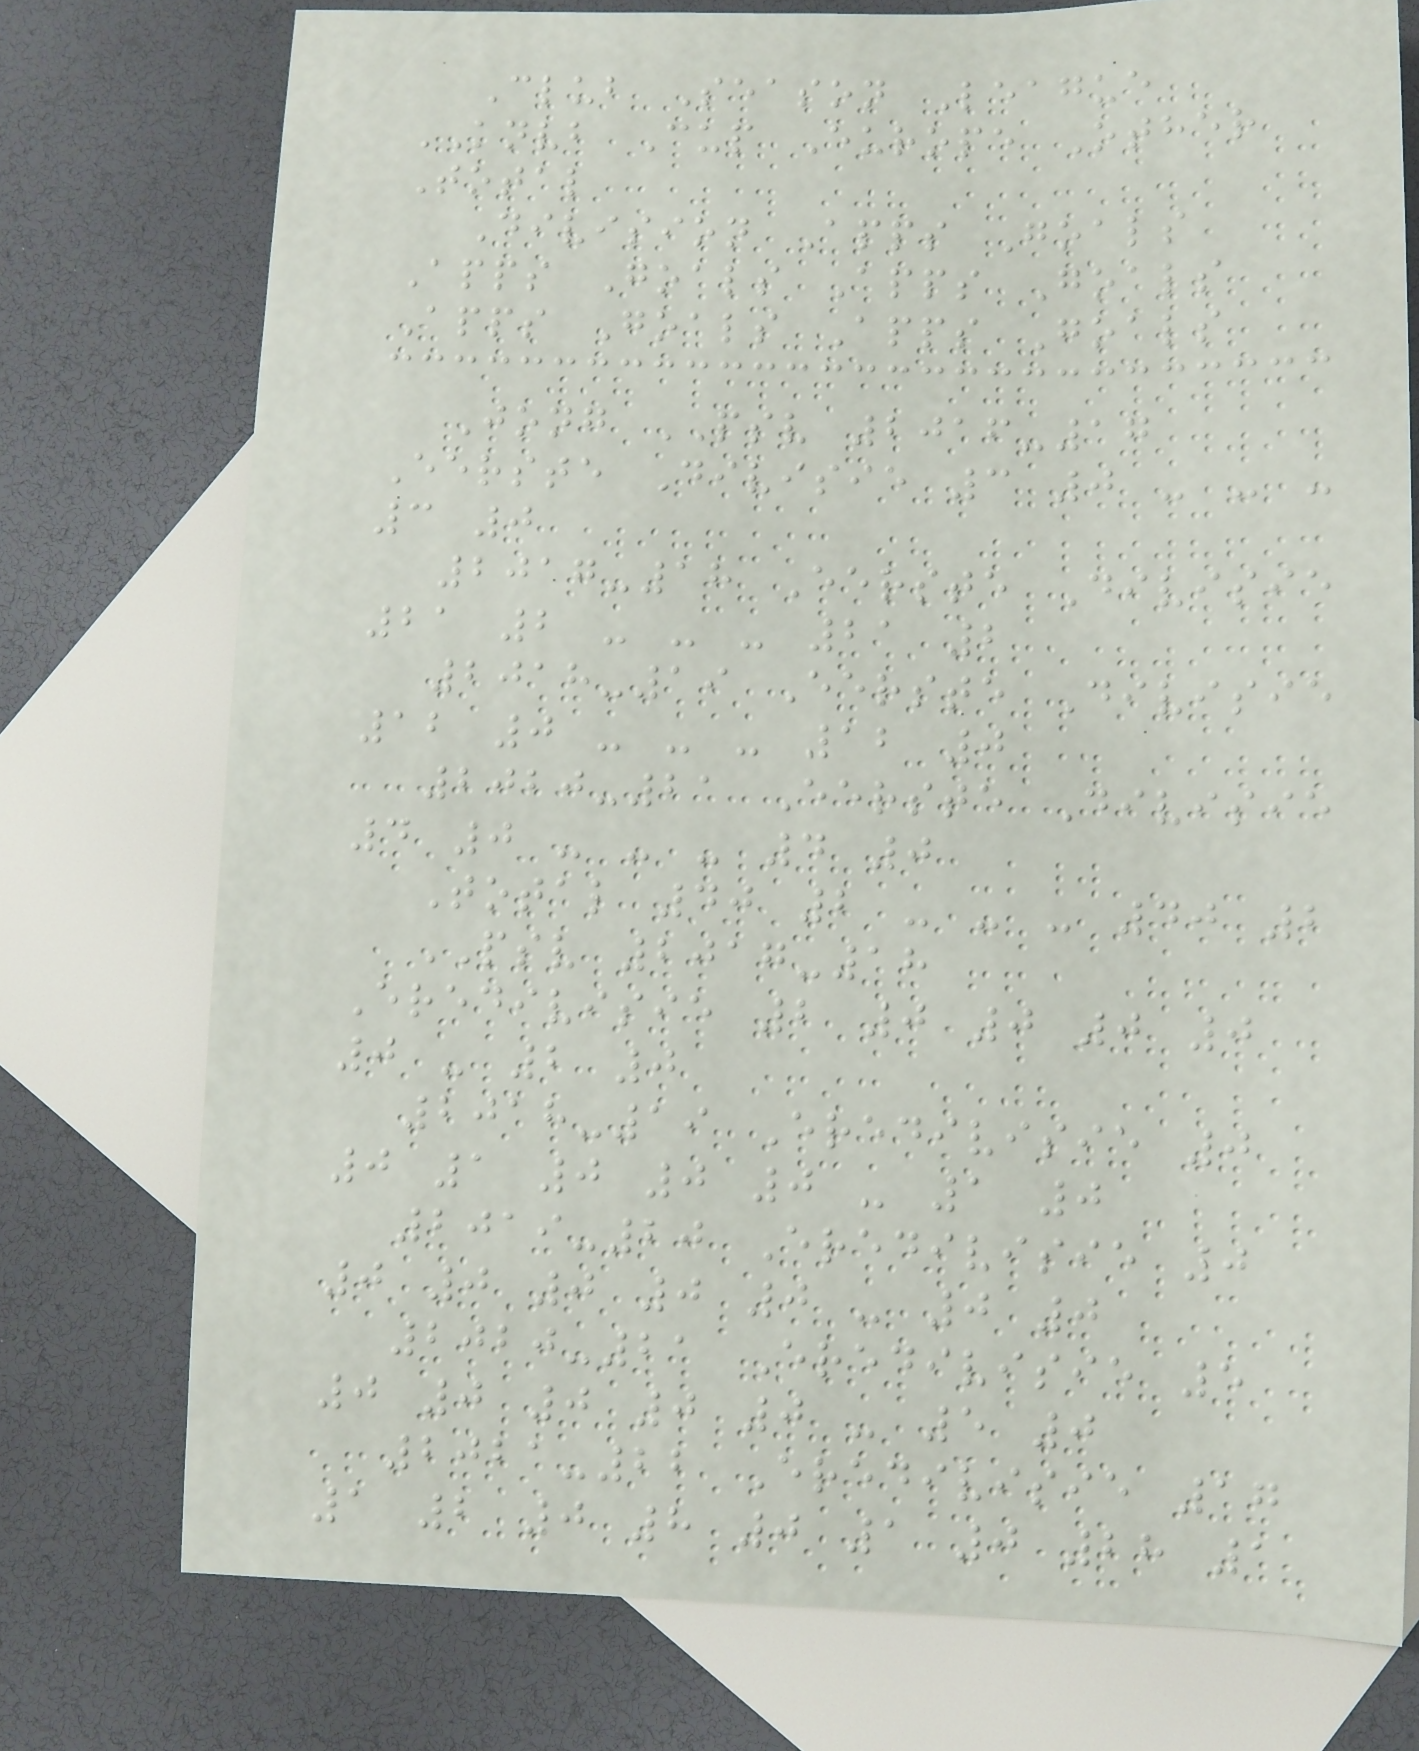Club Season League
KNVB Cup Europe Other
Total
Division Apps Goals
Apps Goals Apps Goals
Apps Goals Apps Goals
Jong PSV 2016-17
Eerste Divisie 3 0 - - -
3 0
2017-18 Eerste Divisie
21 2 - - - 21 2
2018-19 Eerste Divisie
12 0 - - - 12 0
2020-21 Eerste Divisie
4 0 - - - 4 0
Total 40 2 - - - 40 2
PSV 2017-18
Eredivisie 2 0 0 0 0
0 - 2 0
2018-19 Eredivisie 0
0 1 0 0 0 - 1 0
2019-20 Eredivisie 0
0 0 0 0 0 - 0 0
2020-21 Eredivisie 5
0 0 0 0 0 - 5 0
2021-22 Eredivisie 17
1 2 0 8 0 1 0 28 1
